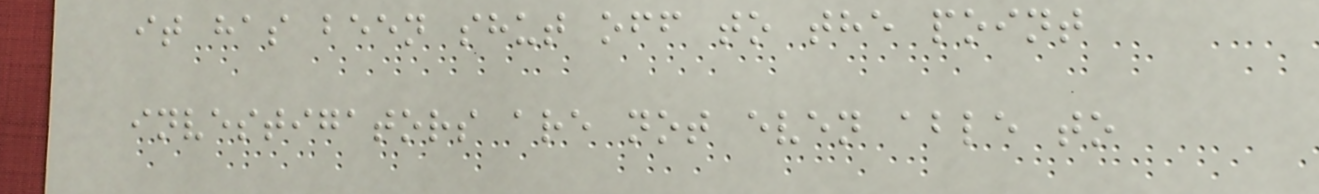it has been shut off to the point
investigators are not even able to
